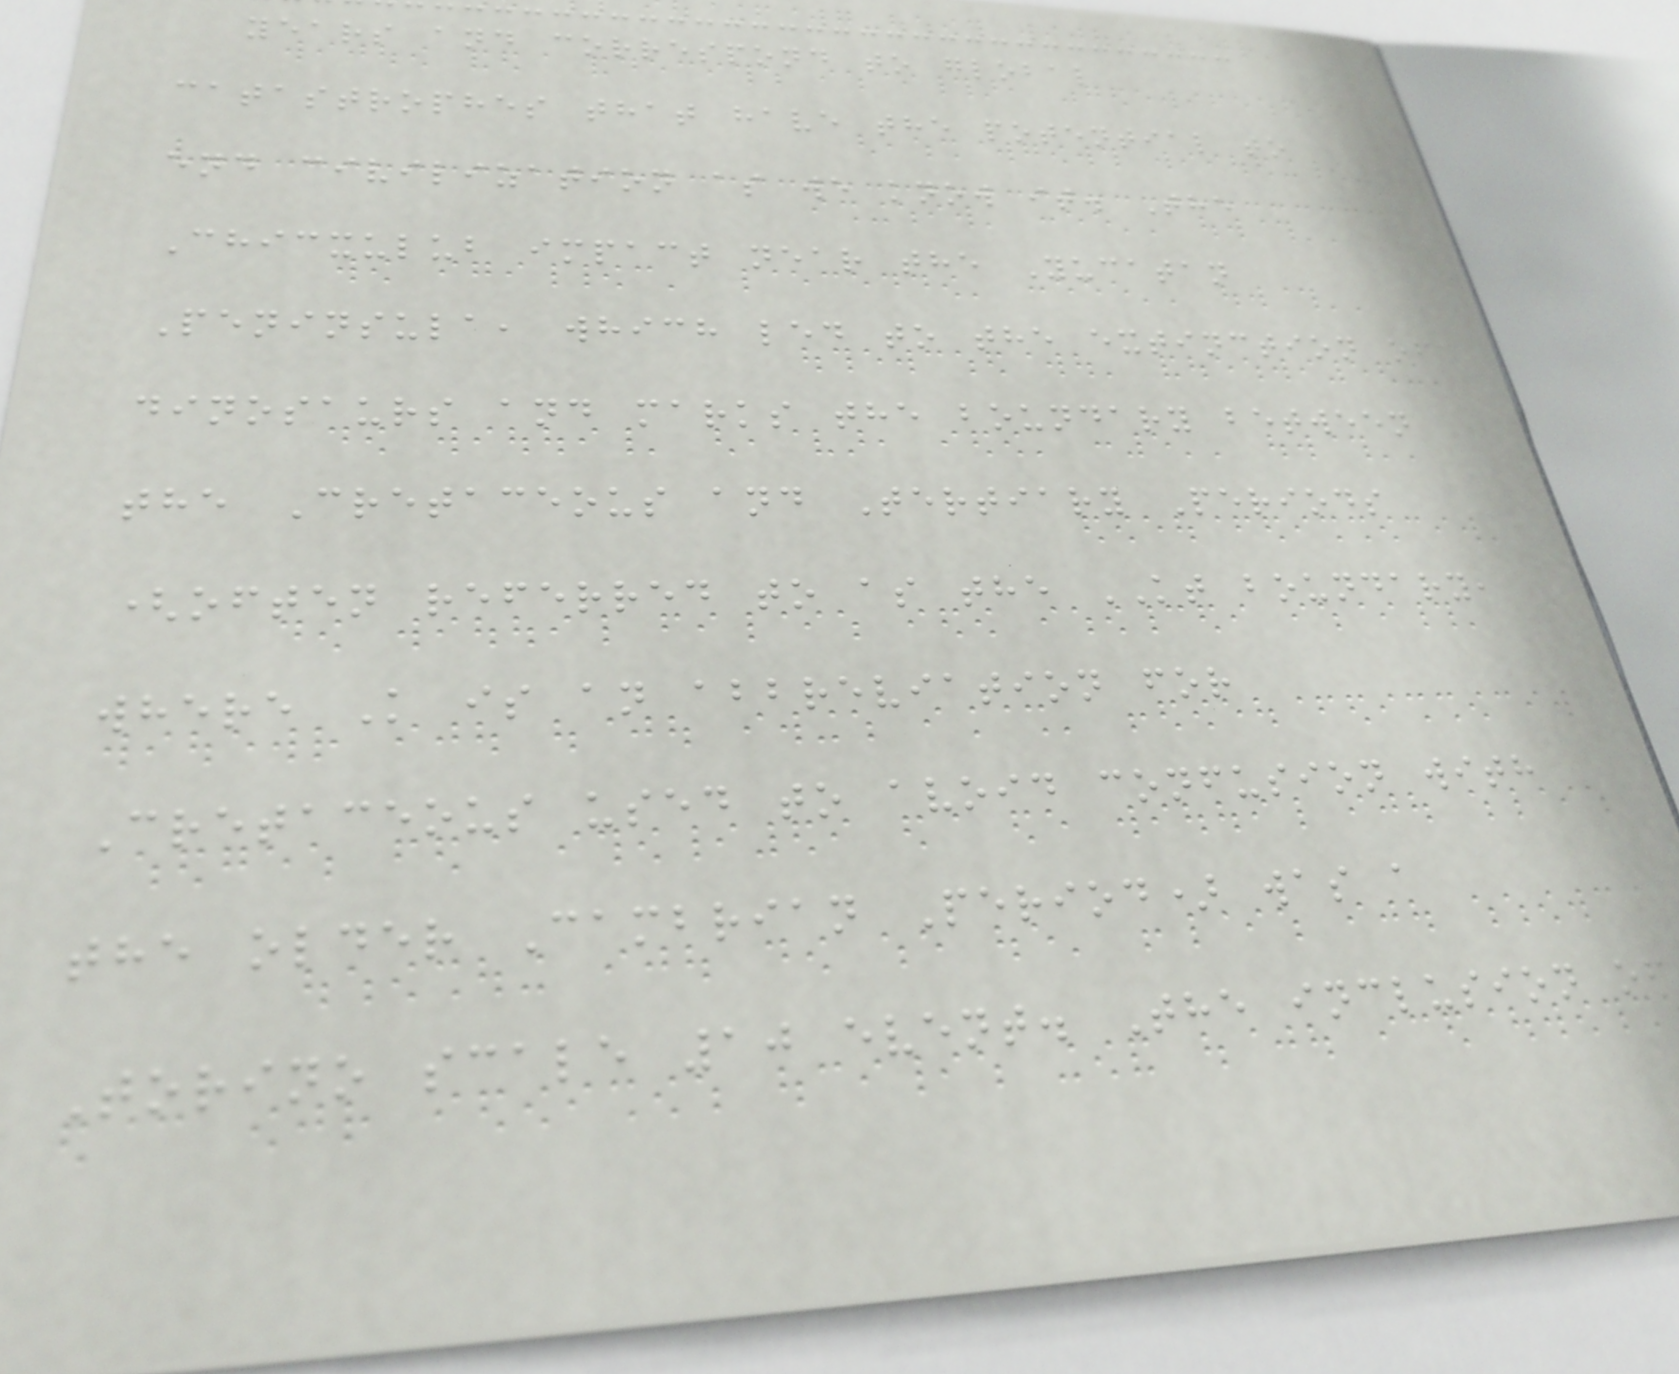years and correspond to global
catastrophes that have the potential to
end civilization as we know it. The
Chicxulub impact near the Yucatan
Peninsula, which led to the extinction of
dinosaurs and marks the boundary between
the Cretaceous and Tertiary Periods
(often referred to as the KT boundary,
where K is an abbreviation for
Cretaceous used to avoid confusion with
the older Cambrian Period) was a
Torino scale 10 event. The inclusion of
